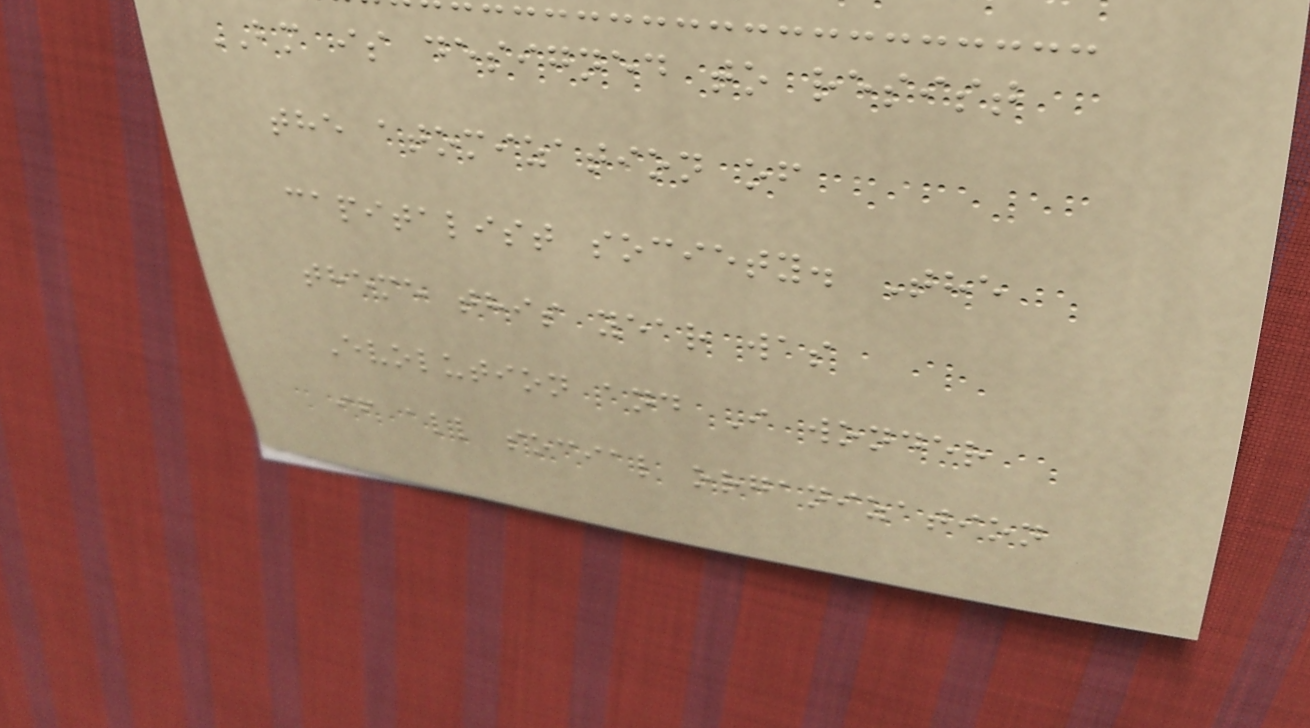BM is designed to resist
the atomization of
capitalist society. The
theme this year was
Evolution and I wonder
if all social organization
